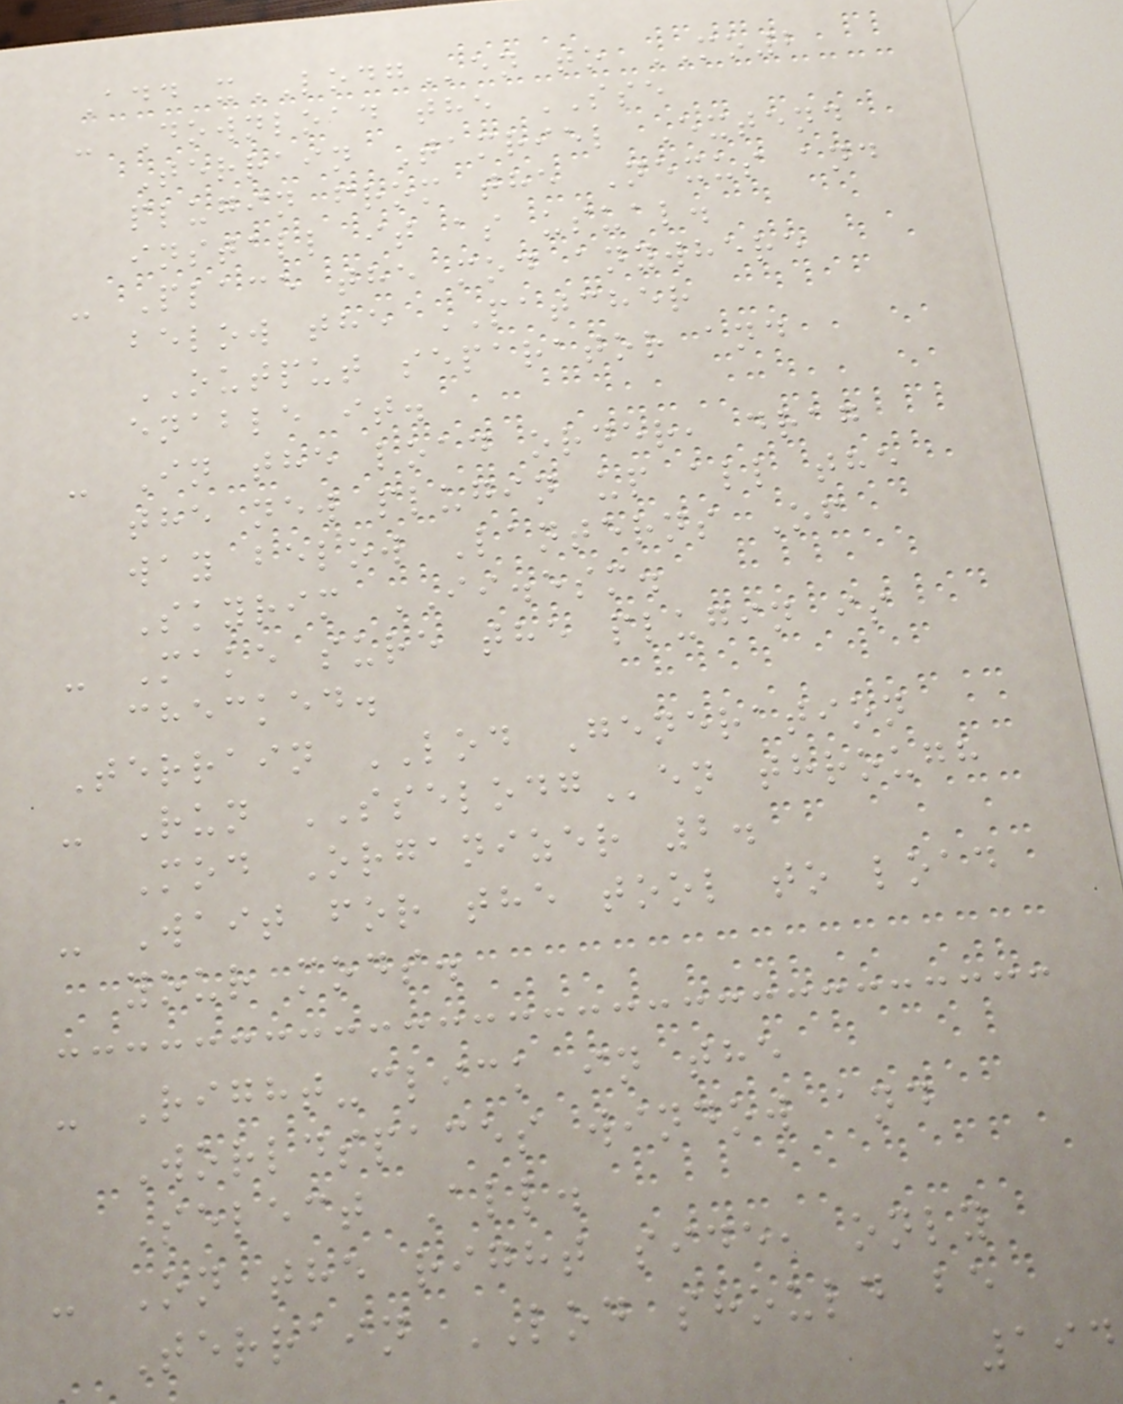Add xLODGen to MO2
- Download the SSE
Terrain Tamriel Extend
plugin from the Nexus and
install it as usual.
- Place the mod anywhere
below the PATCHER
OUTPUT separator and
enable it.
- In the load order, drag
the new plugin up all the
way below Lanterns Of
Skyrim II.esm.
- Make sure the plugin is
checked.
Terrain LOD Generation
- Run SSELODGen through
Mod Organizer 2.
- Wait for the tool to load
your mods.
- Right-click in the
Worldspaces window and
Select All.
- On the right side, only
Terrain LOD should be
194
